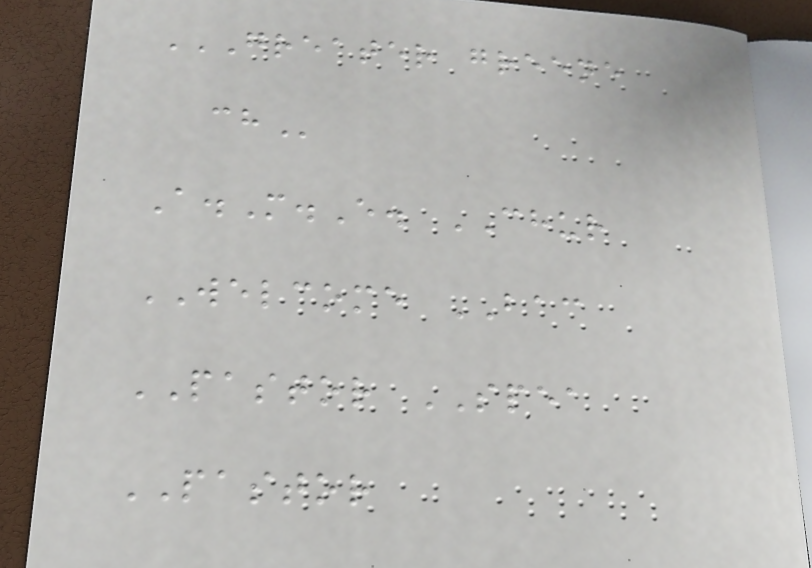GREATER GREENE
CH
A.M.E. CHUR
WELCOME BAC
PASTOR SPEA
PASTOR
